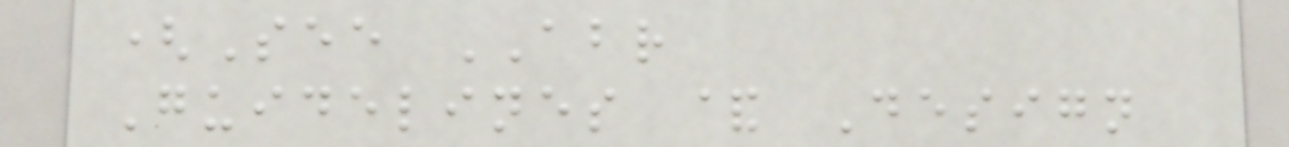(See ABR
Guidelines & Design
